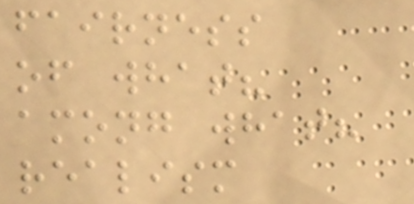fairness
of what?
among what?
realism
